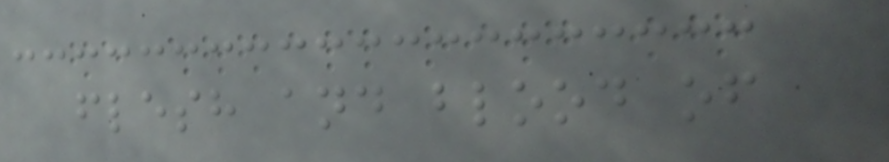flesh and blood of
